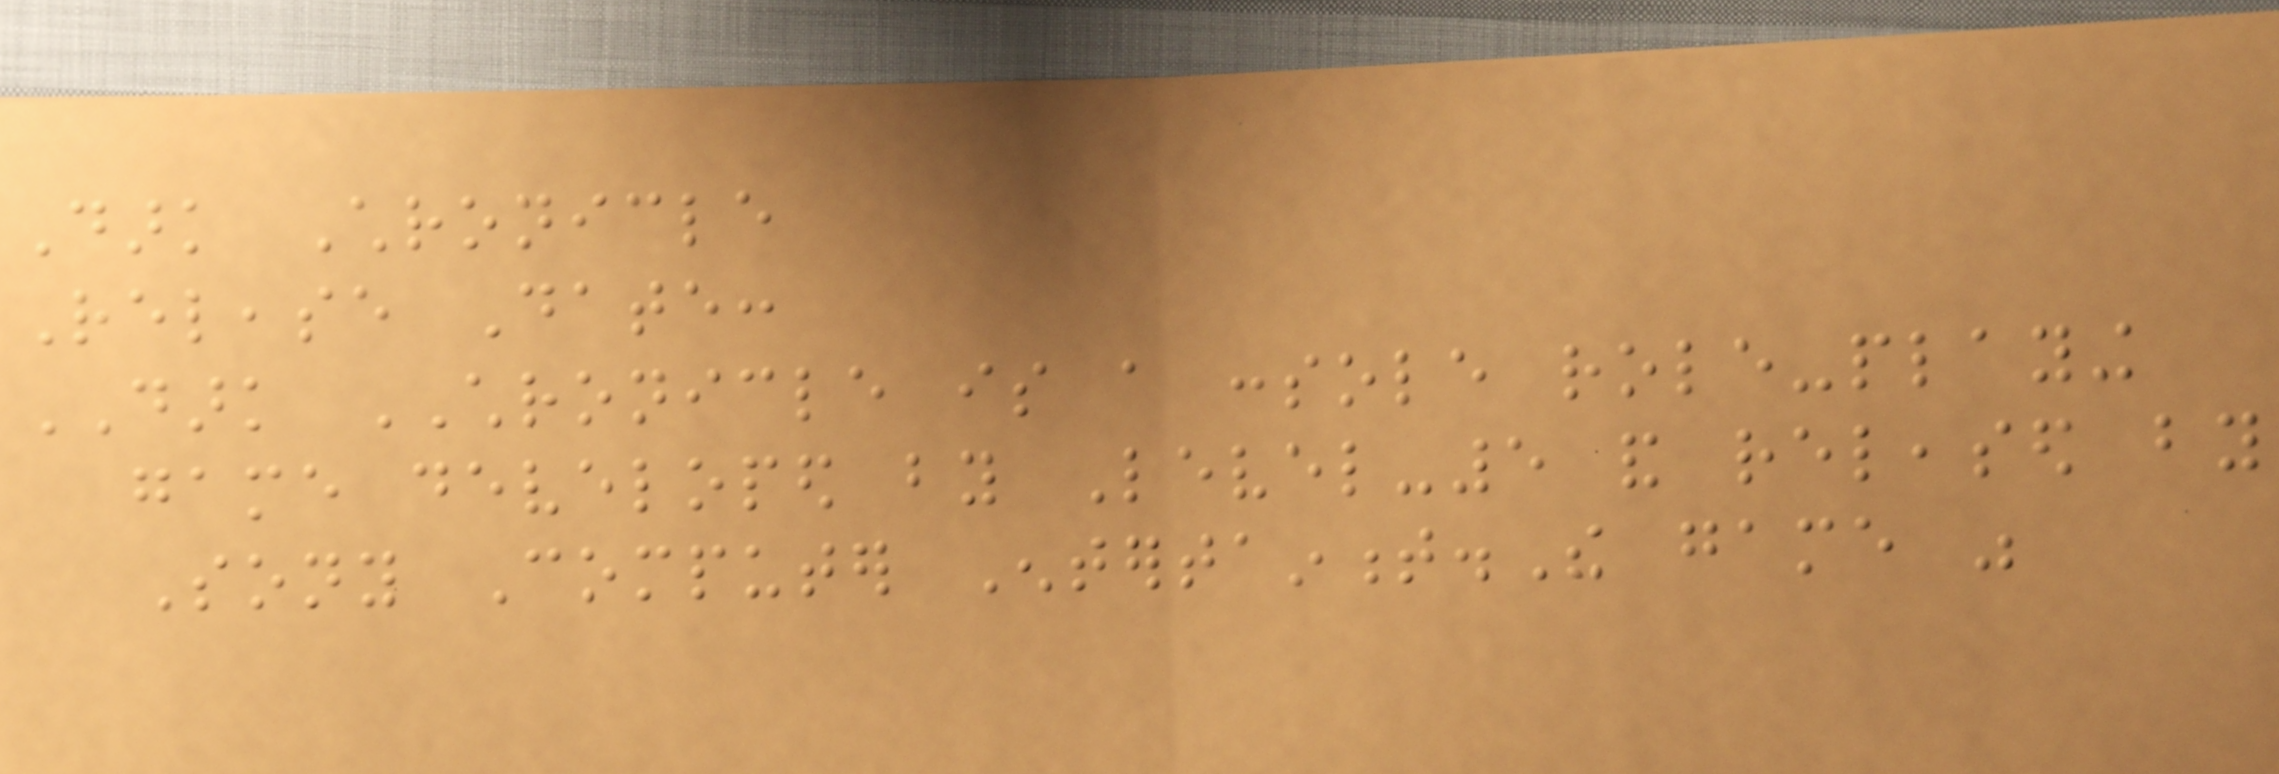Dark Chronicle
Release Date:
DARK CHRONICLE is a console role-playing
game developed by Level-5 and released by
Sony Computer Entertainment.The game was
